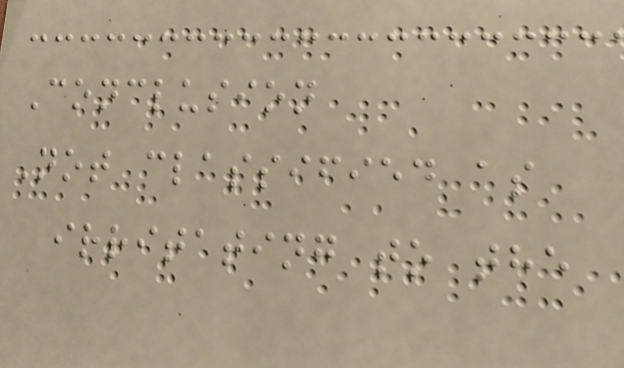Conclusion
Not classified as
irritating to the
